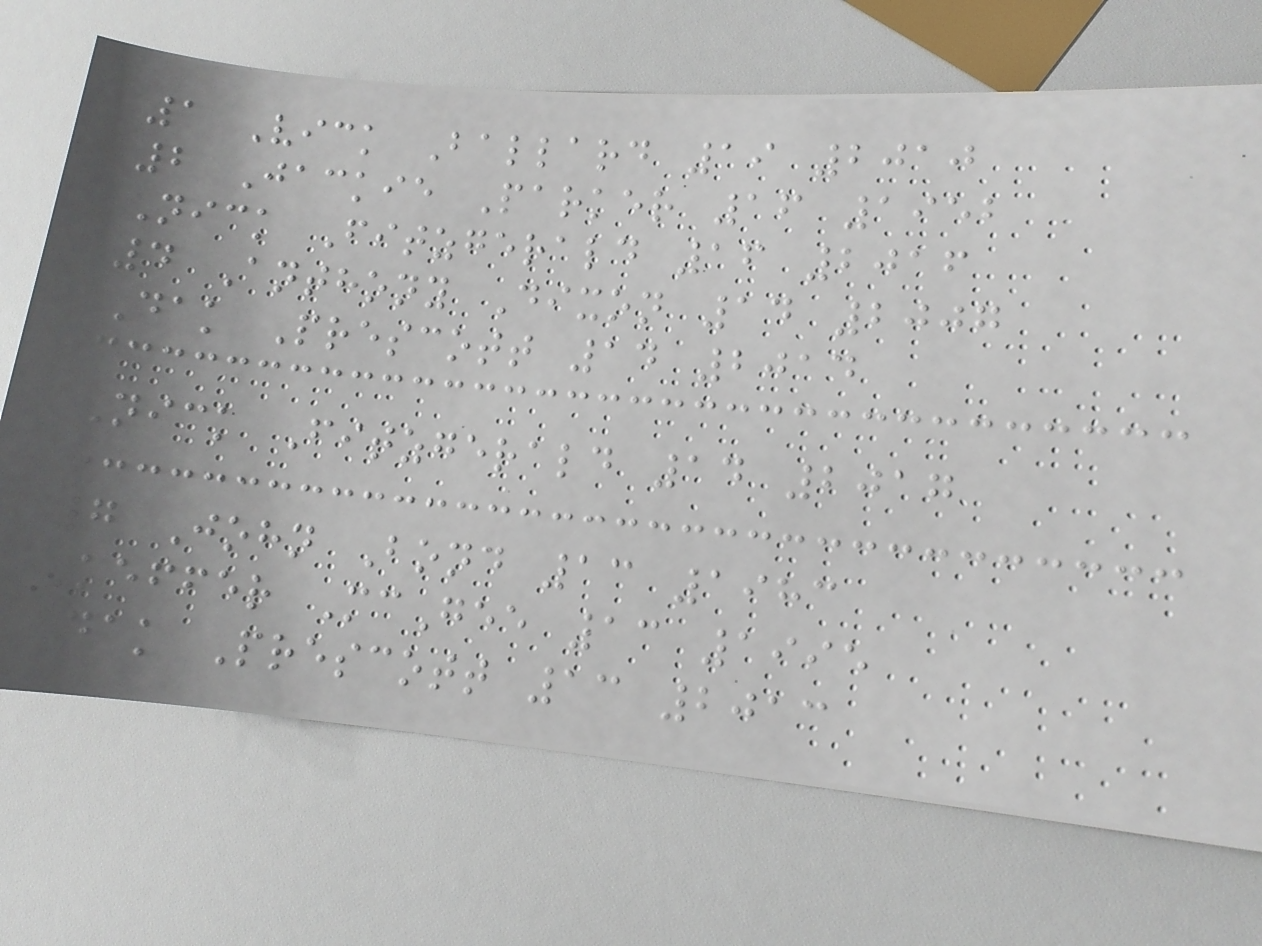1 Vick Ballard 19 2010
2 Jackie Parker 16 1952
Nick Fitzgerald 16 2016
4 Anthony Dixon 14 2007
Dak Prescott 14 2014
Nick Fitzgerald 14 2017
7 John Bond 13 1983
Keffer McGee 13 1995
Dak Prescott 13 2013
